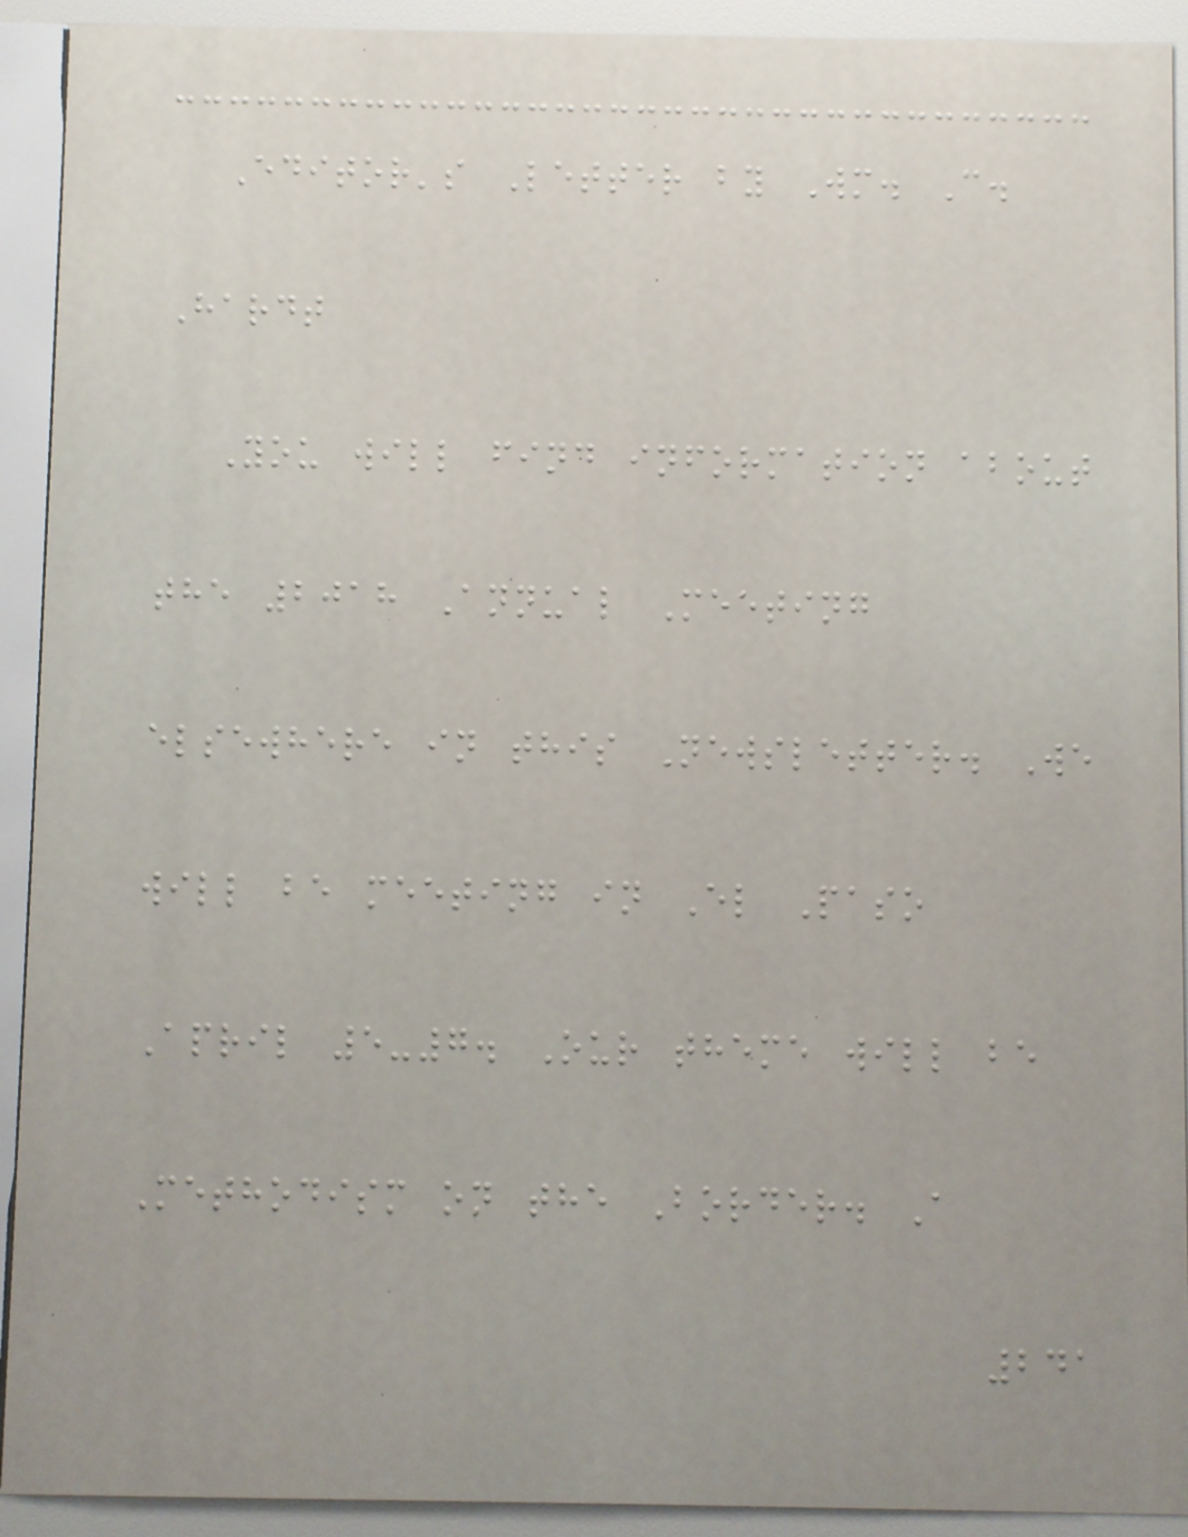Editor's Letter by Wm. C.
Hardt
You will find information about
the 2018 Annual Meeting
elsewhere in this Newsletter. We
will be meeting in El Paso
April 5-7. Our theme will be
Methodism on the Border. A
241
